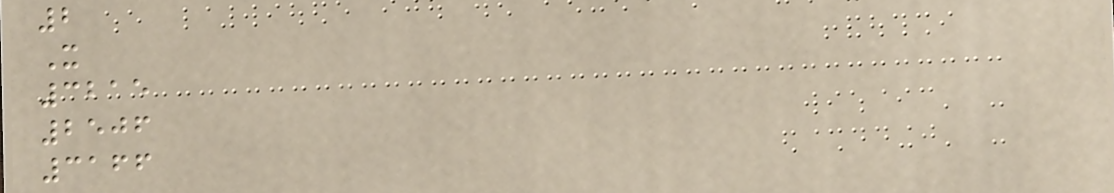2
X
3215
2506
3166
